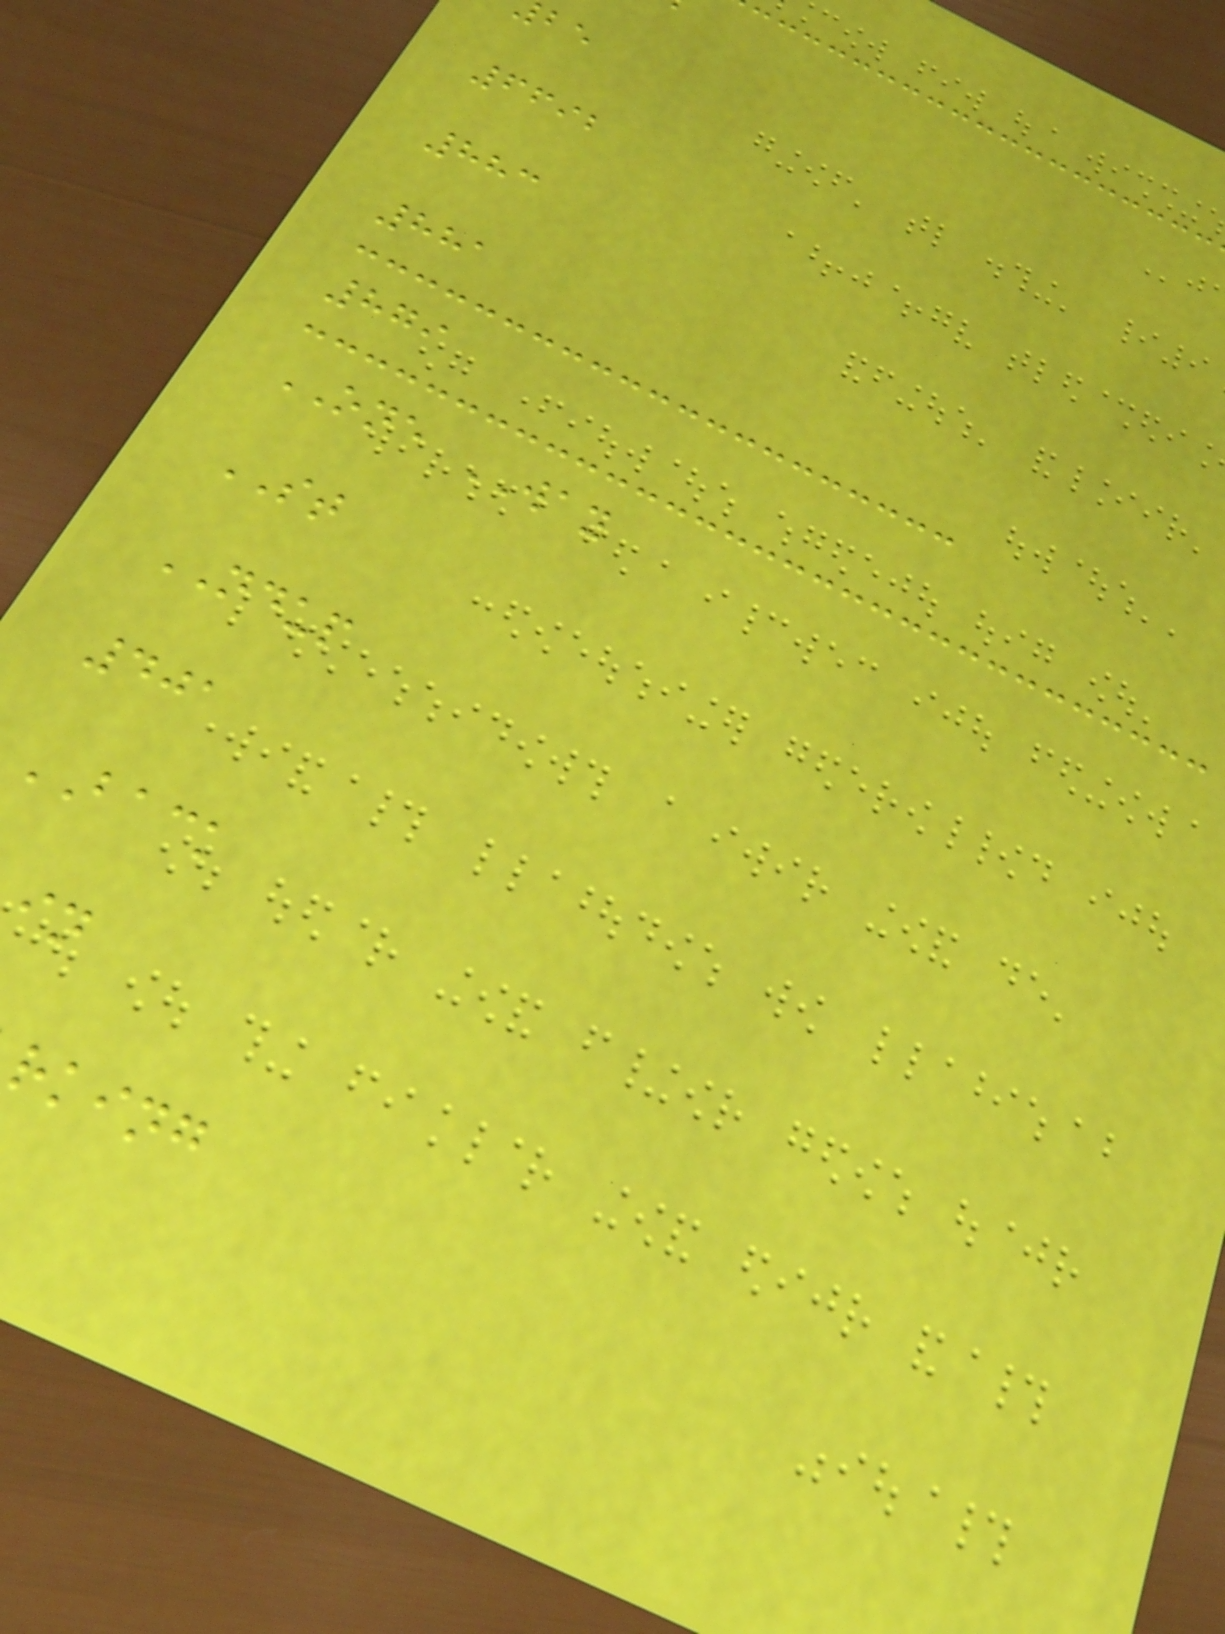6692
883
881
879
ONE WAY
ST
NDUP
401
BACK
rking
